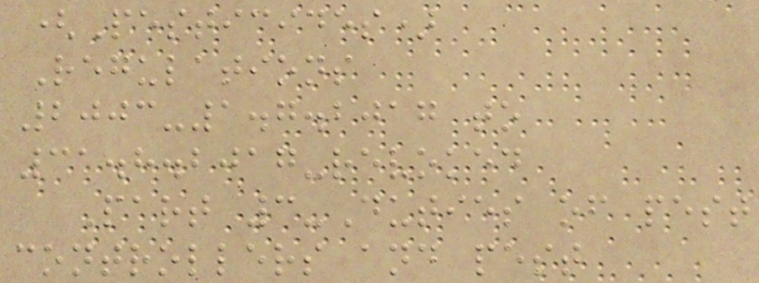(Pesticides)
Regulations
2003-1.7.2017 to
31.8.2017-revoked
Part 3-Duties of pest
controllers and pest
